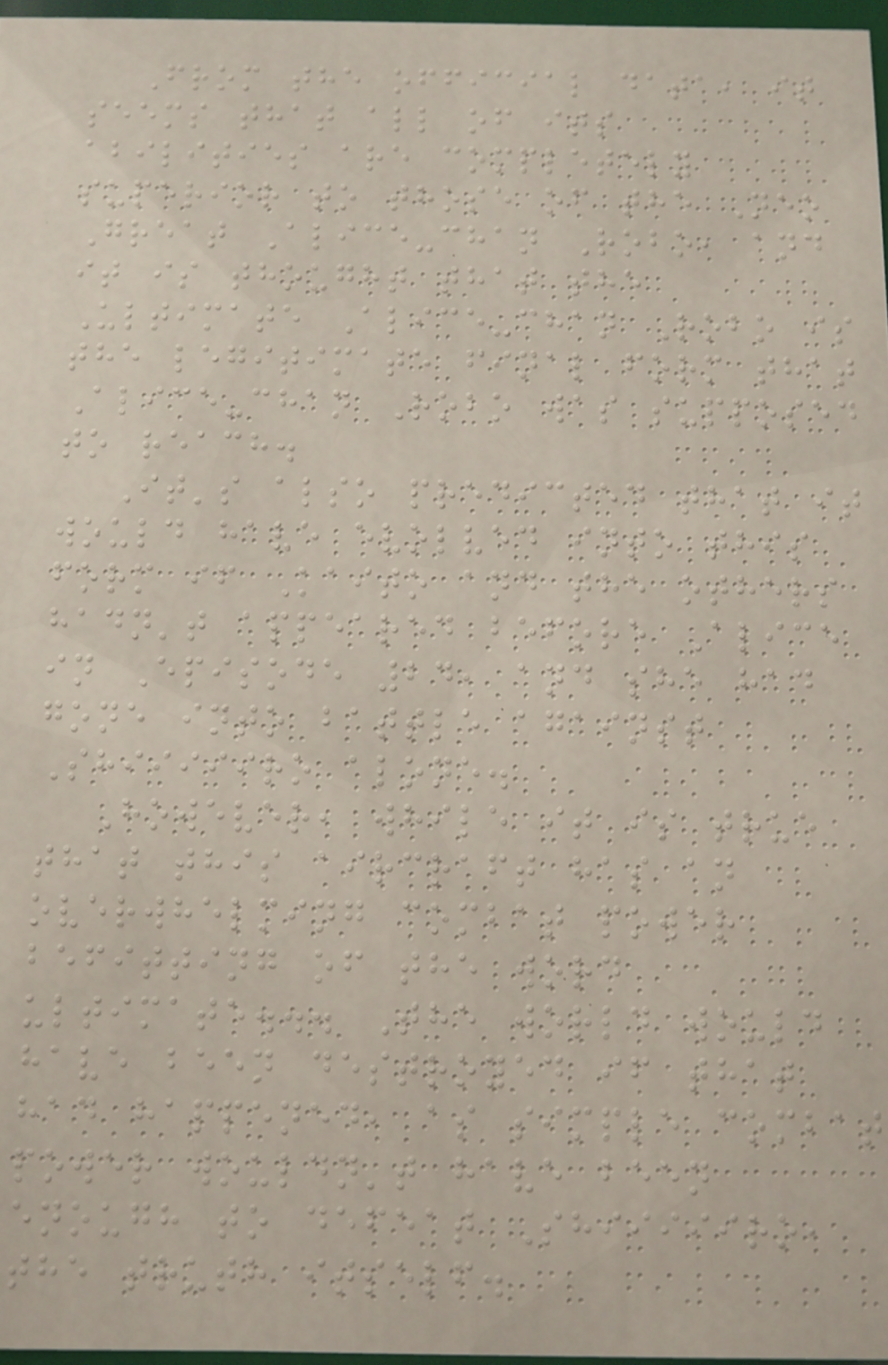From the official data, it
seems that all of its
abilities are completely
superior to those of the Neo
Great Alice-chan Robo, and
it is thought that the
Ultimate Alice-chan Robo is
the legitimate final form that
Alice-chan Robo was supposed
to reach.
It's also predicted that it
would have evolved into this
form if Kaito and the others
hadn't appeared before Alice
in Episode 24, and she had
gone into battle against
Shiiiiiro alone.
However, while it is true
that this aircraft has an
overwhelming combat power
befitting of the word
ultimate... The world would
have been destroyed if that
had happened, as simple combat
power wouldn't have been
enough to defeat Shiiiiiro,
the truth itself.
